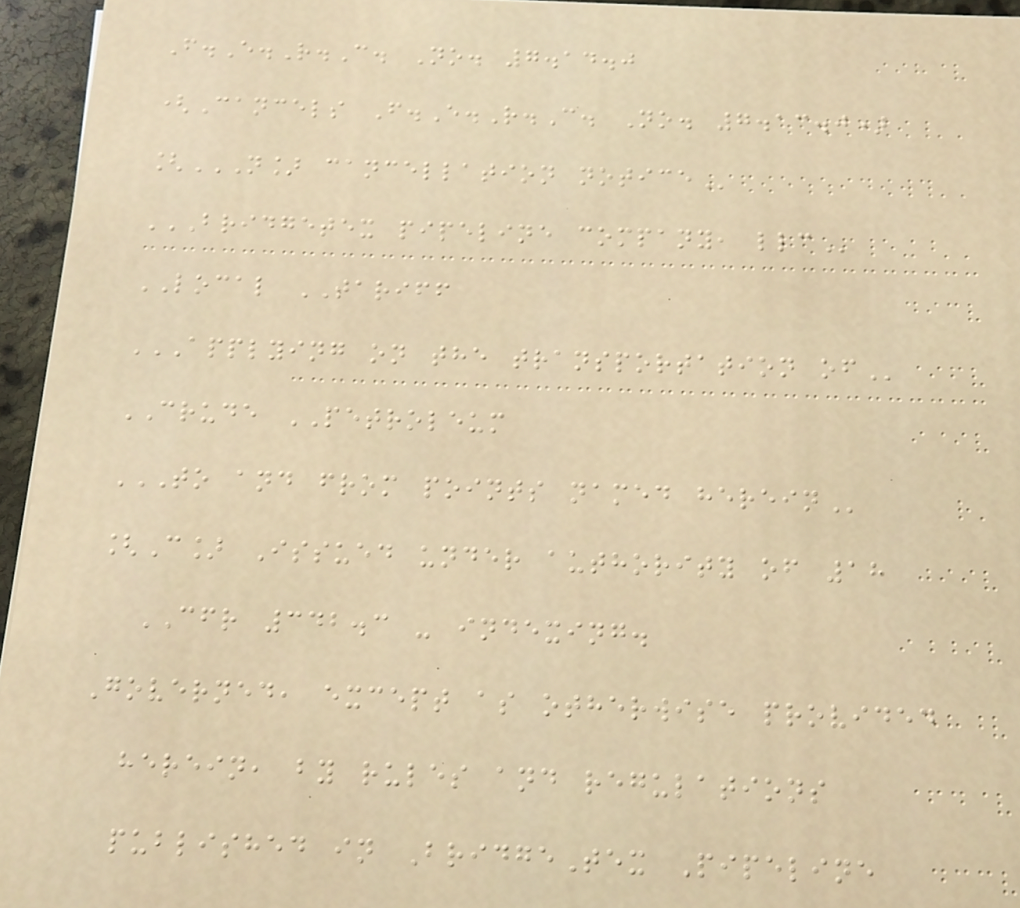F.E.R.C. No. 7.14.0
(Cancels F.E.R.C. No. 7.13.0)
[N] CANCELLATION NOTICE
BRIDGETEX PIPELINE COMPANY, LLC
LOCAL TARIFF
APPLYING ON THE TRANSPORTATION OF
CRUDE PETROLEUM
TO AND FROM POINTS NAMED HEREIN
[C] Issued under authority of 18
CFR 342.3 - indexing.
Governed, except as otherwise provided
herein, by rules and regulations
published in BridgeTex Pipeline
